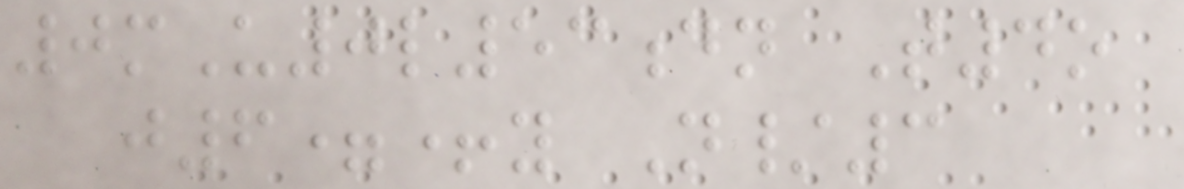0mU0l53dn T4o
j6=+y N/3
